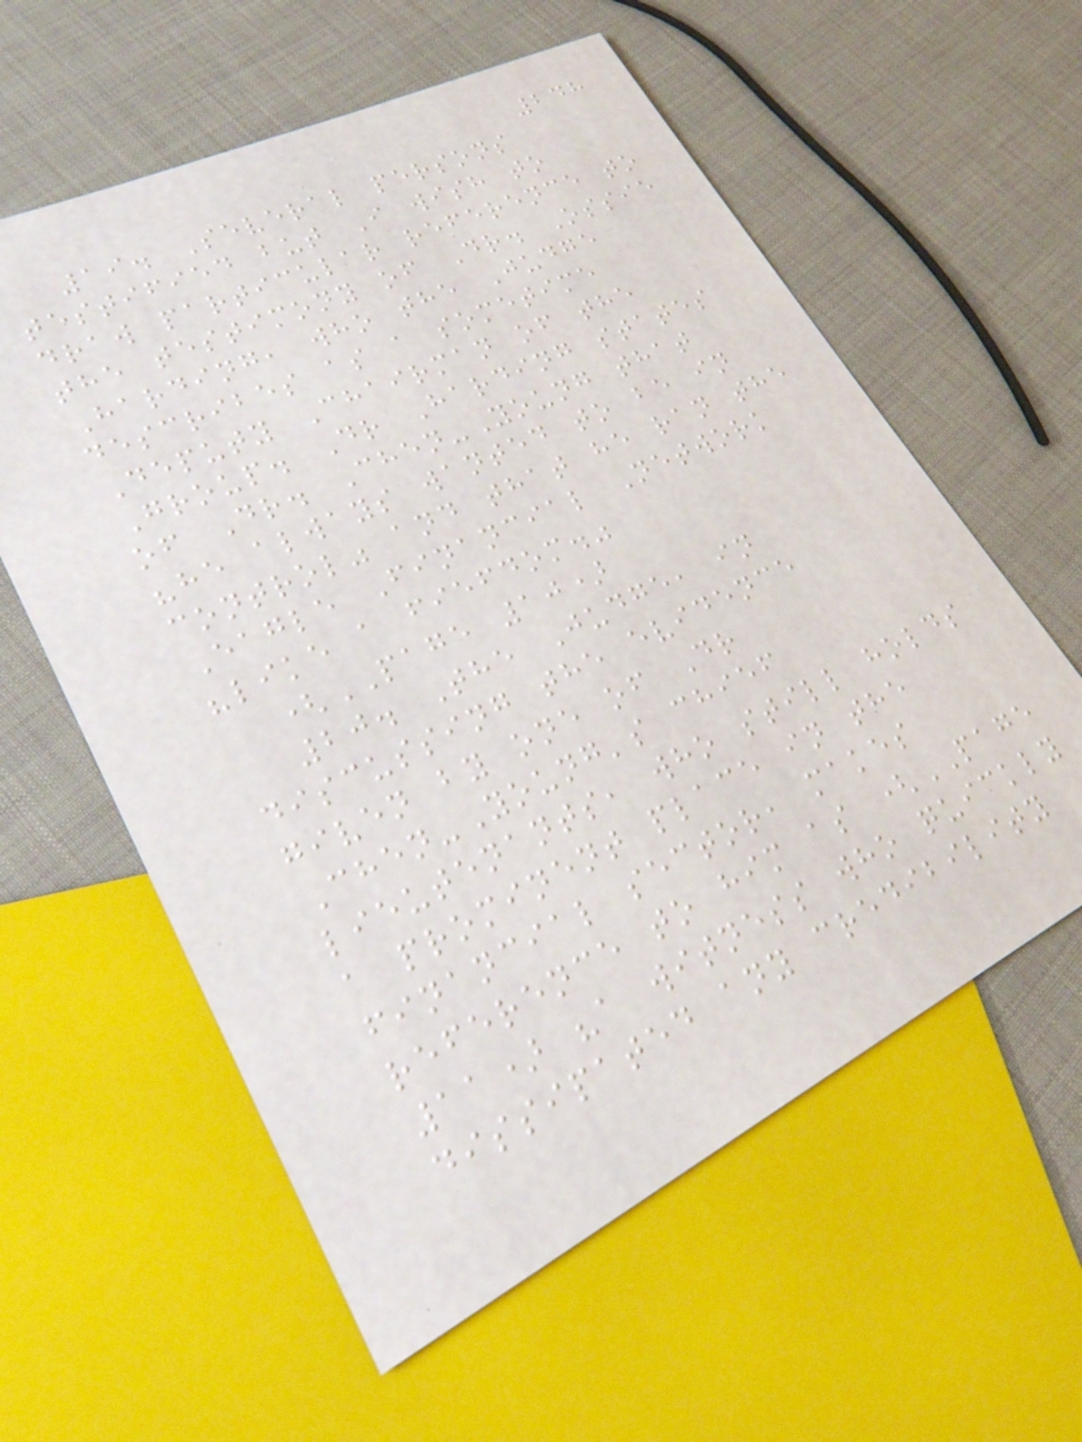248
19. Several persons
testified but I wish to
draw particular reference to
the testimony of Dr. Ossie
Harding, who the Judge
describes as a sometime
Deputy Chairman of the
Group. Dr Harding states
of Dr. Chen-Young that
"he always wanted to be in
control" and that he ran the
Eagle Financial Network
"like a fiefdom."
(PAGE 10)
20. The Judge, in
discussing the evidence
given by one of Dr
Chen-Young's chief
lieutenants, who still holds
a prominent place in the
financial sector, makes
reference to him as (PAGE
11) "a witness who quickly
dissipated any credibility
